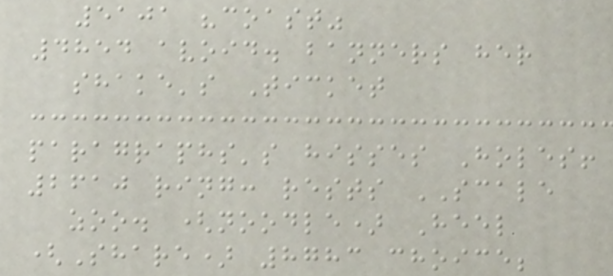5101 "coast"
4854 avoid. banners her
shake's Ticket
paragraphs's hisses Holes!
2610 ring: rests SCALE
zoo. (noodle) Heel
(Share) 8783 choice;
